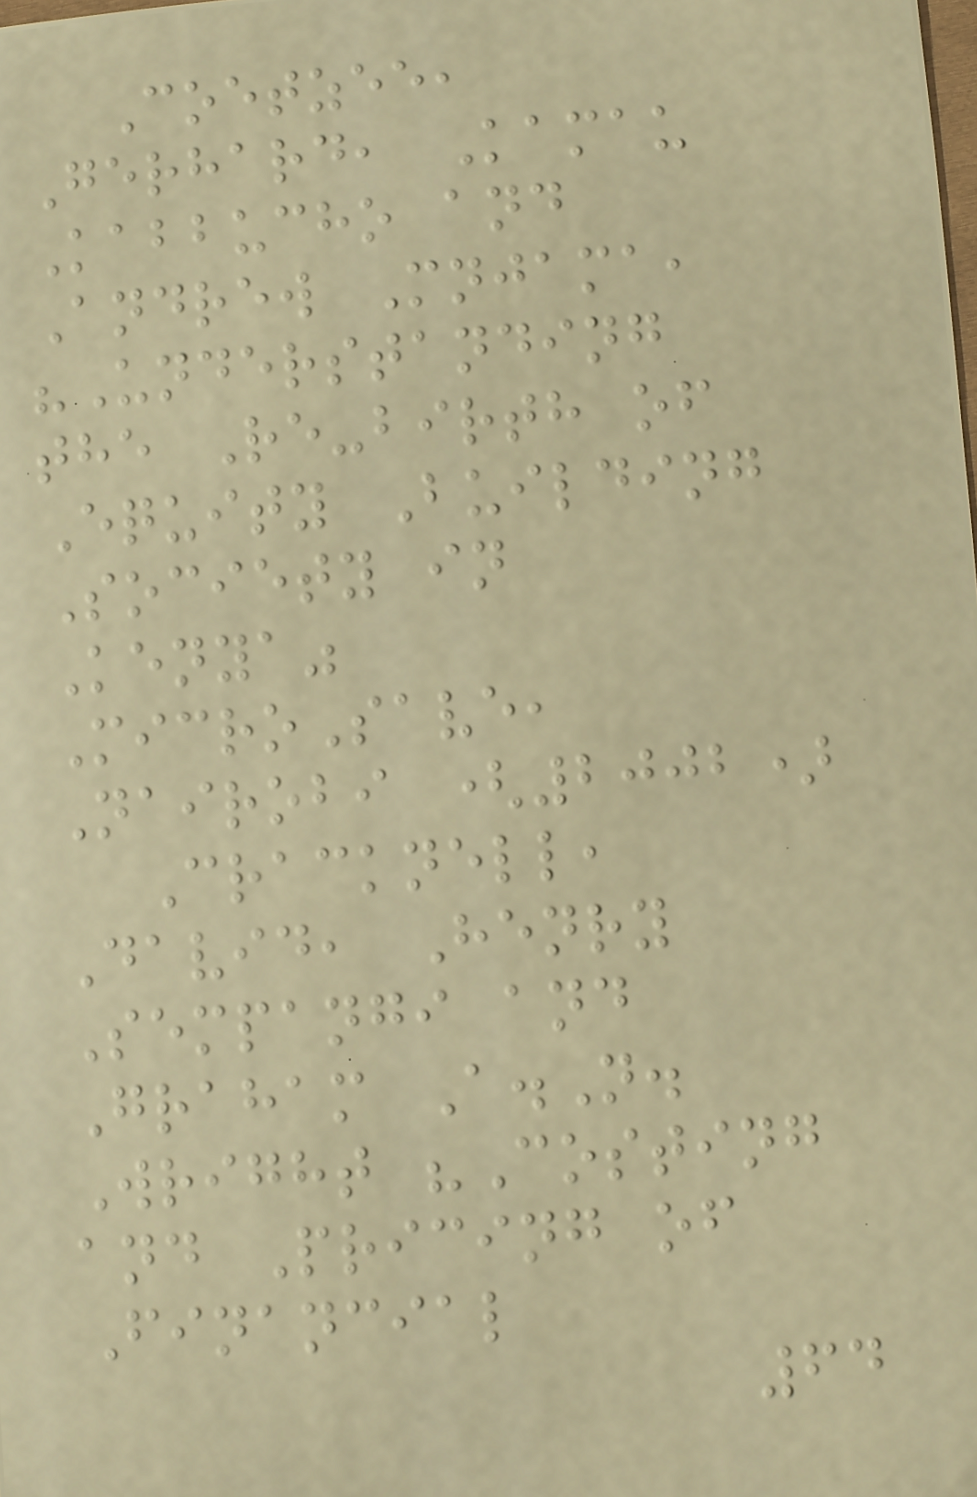Coetzee,
Gerhard, Kamau
Kabbucho and
Andrew Mnjama,
"Understanding
the Re-birth of
Equity Building
Society in
Kenya"
MicroSave,
Nairobi (2002)
Cracknell,
David, Henry
Sempangi and
Graham A.N.
Wright "Costing
and Pricing of
Financial
64
